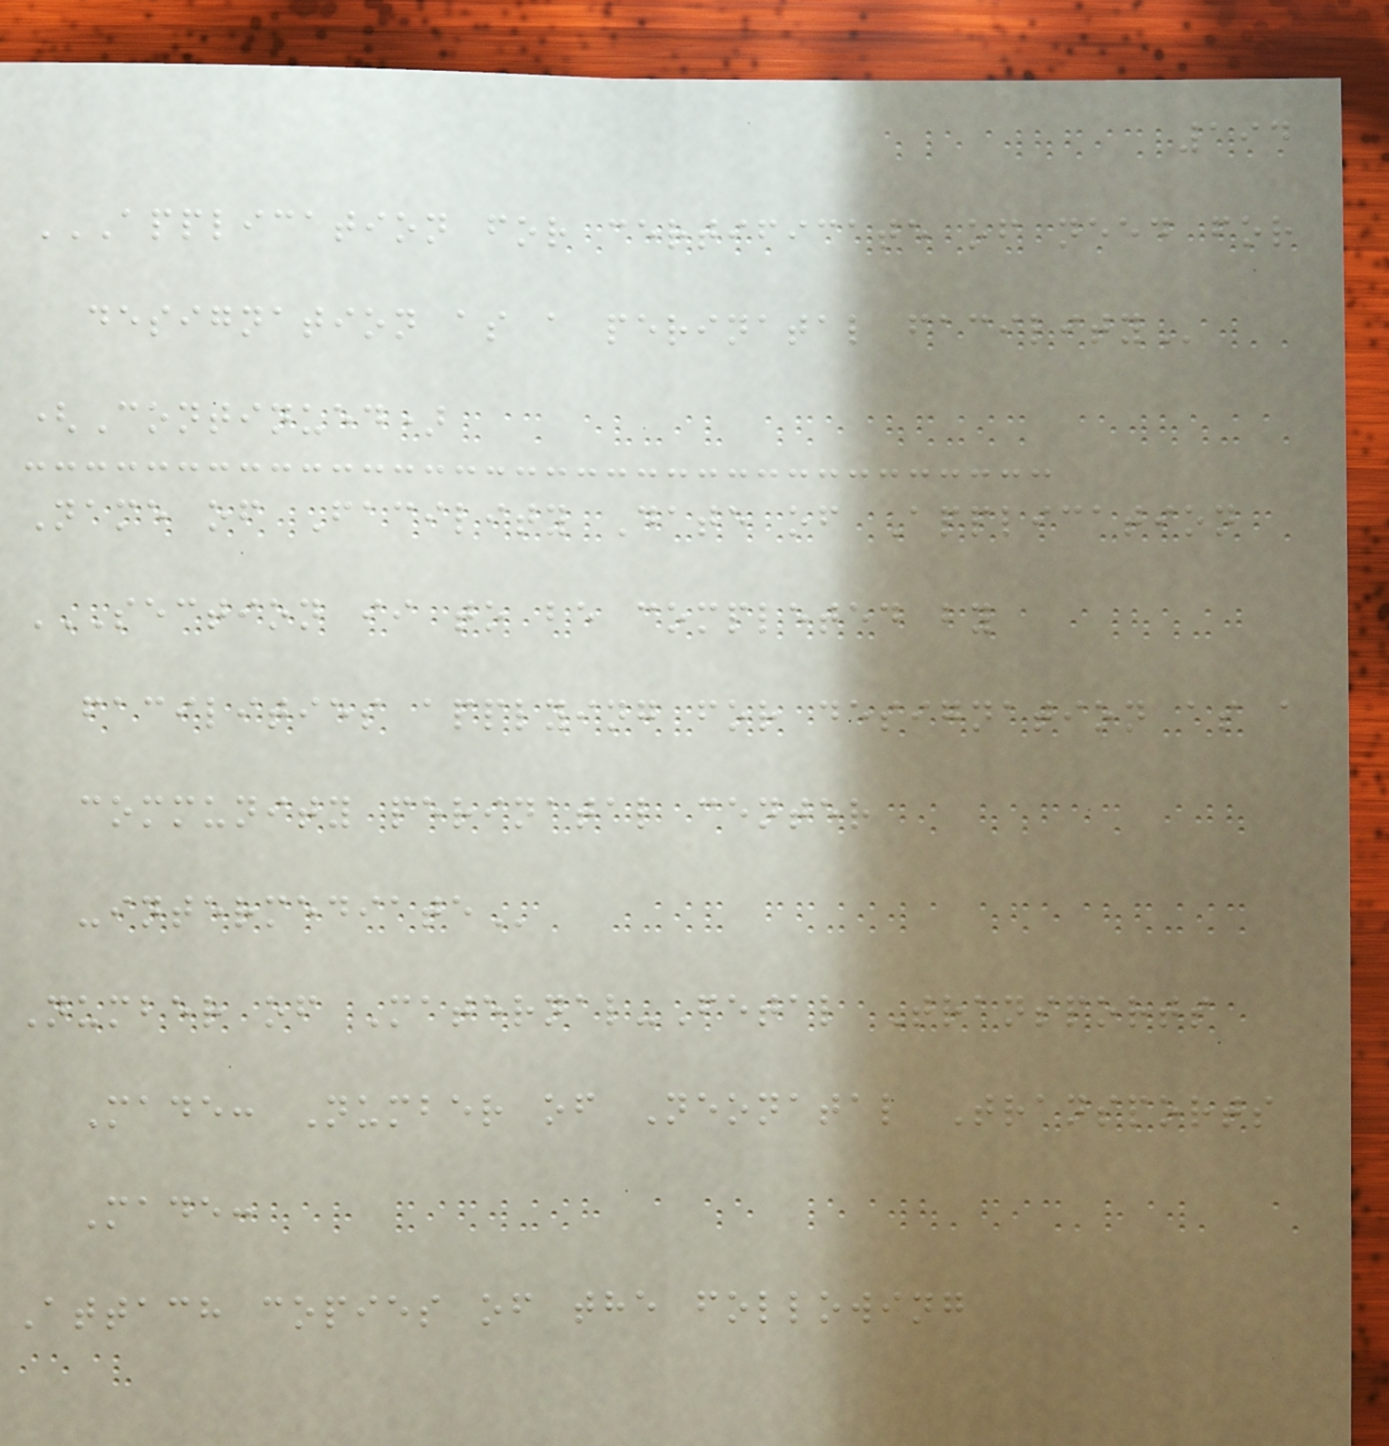194
APPLICATION FOR CERTIFICATE OF NEED FOR
DESIGNATION AS A PERINATAL FACILITY
(Continued)
Name of Facility Date of Application
SECTION II TO BE COMPLETED BY
FACILITIES APPLYING FOR DESIGNATION AS A
COMMUNITY PERINATAL CENTER
-INTERMEDIATE
Number of Maternal-Fetal Transports
Made: Number of Neonatal Transports
Made:
Attach copies of the following
